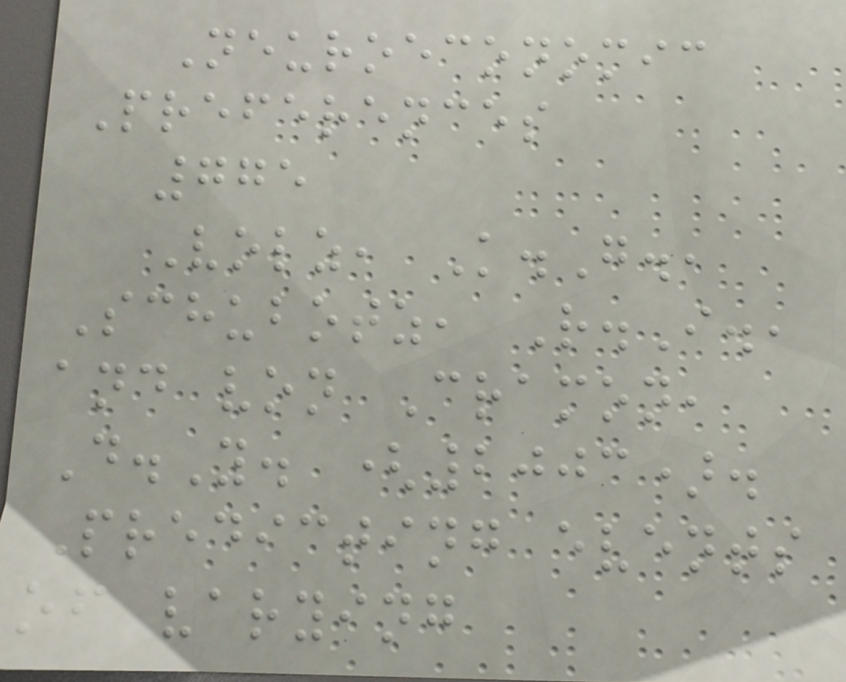Neuroeconomic
Preferences
775
Volz, K.G.,
Schubotz, R.I.,
and von Cramon,
D.Y. (2003).
Predicting events
of varying
